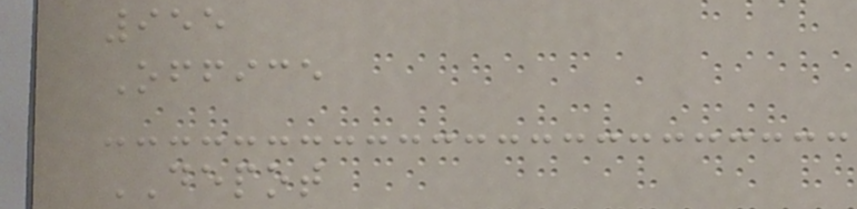955
Office
DEPOT
